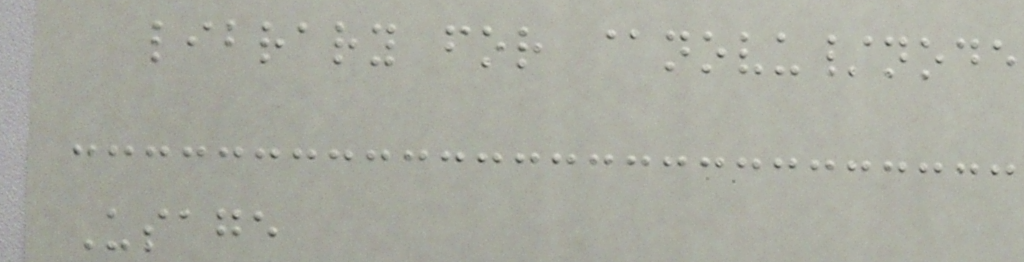library for @novu/node
Usage
